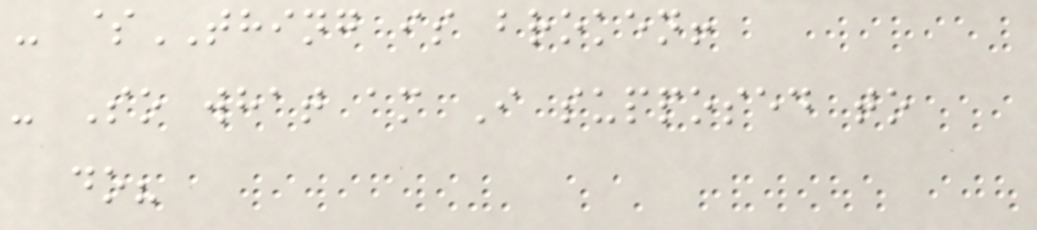- $THING is broken!
- So what am I supposed to
do?
